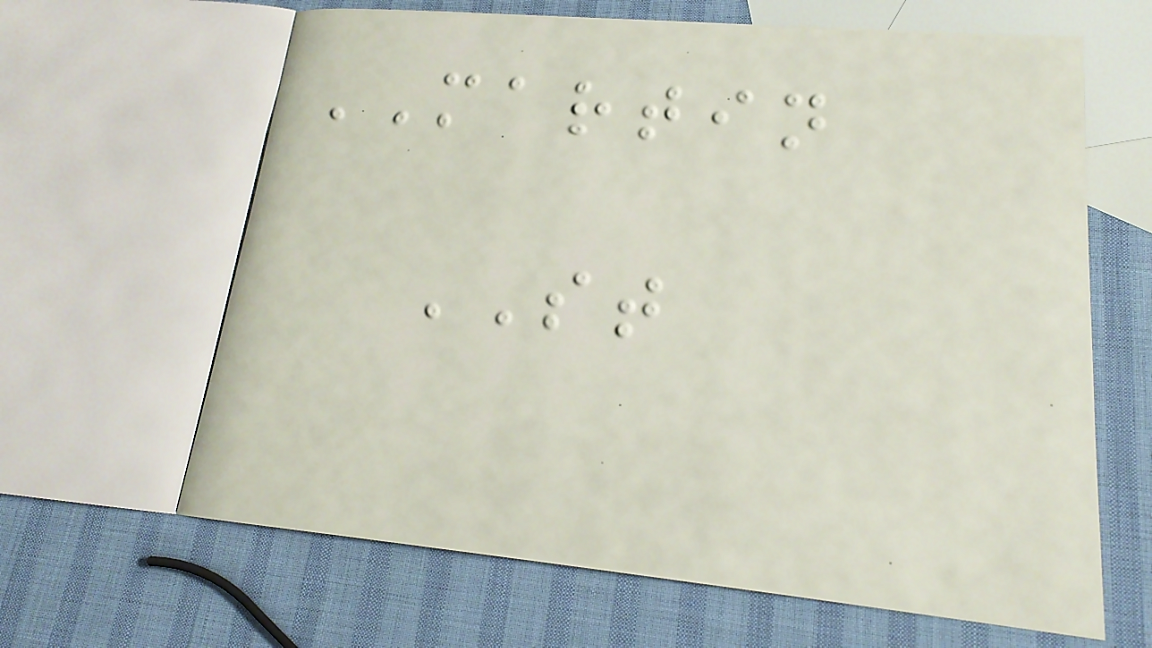MARTIN
ST
